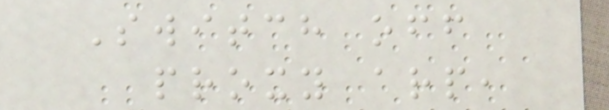Switch off
proxy arp,
